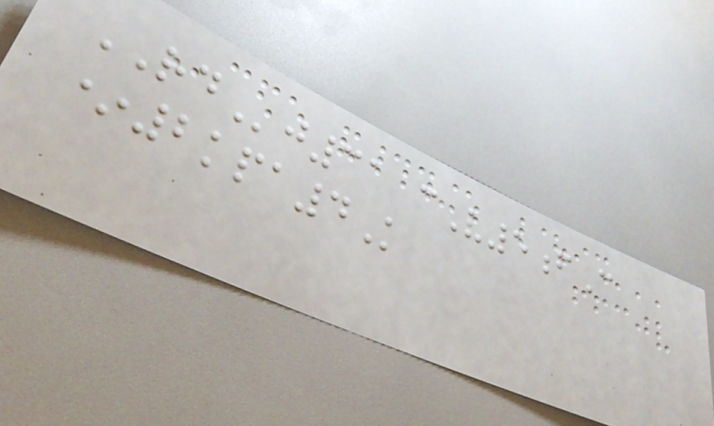RDj31 cV5fC
*2kpa4K
